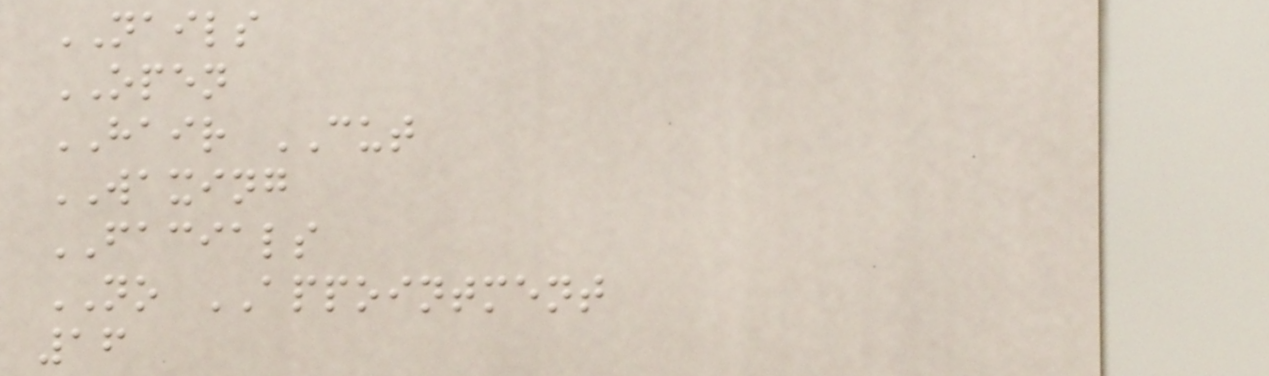NAILS
OPEN
HAIR CUT
WAXING
FACIALS
NO APPOINTMENT
16
